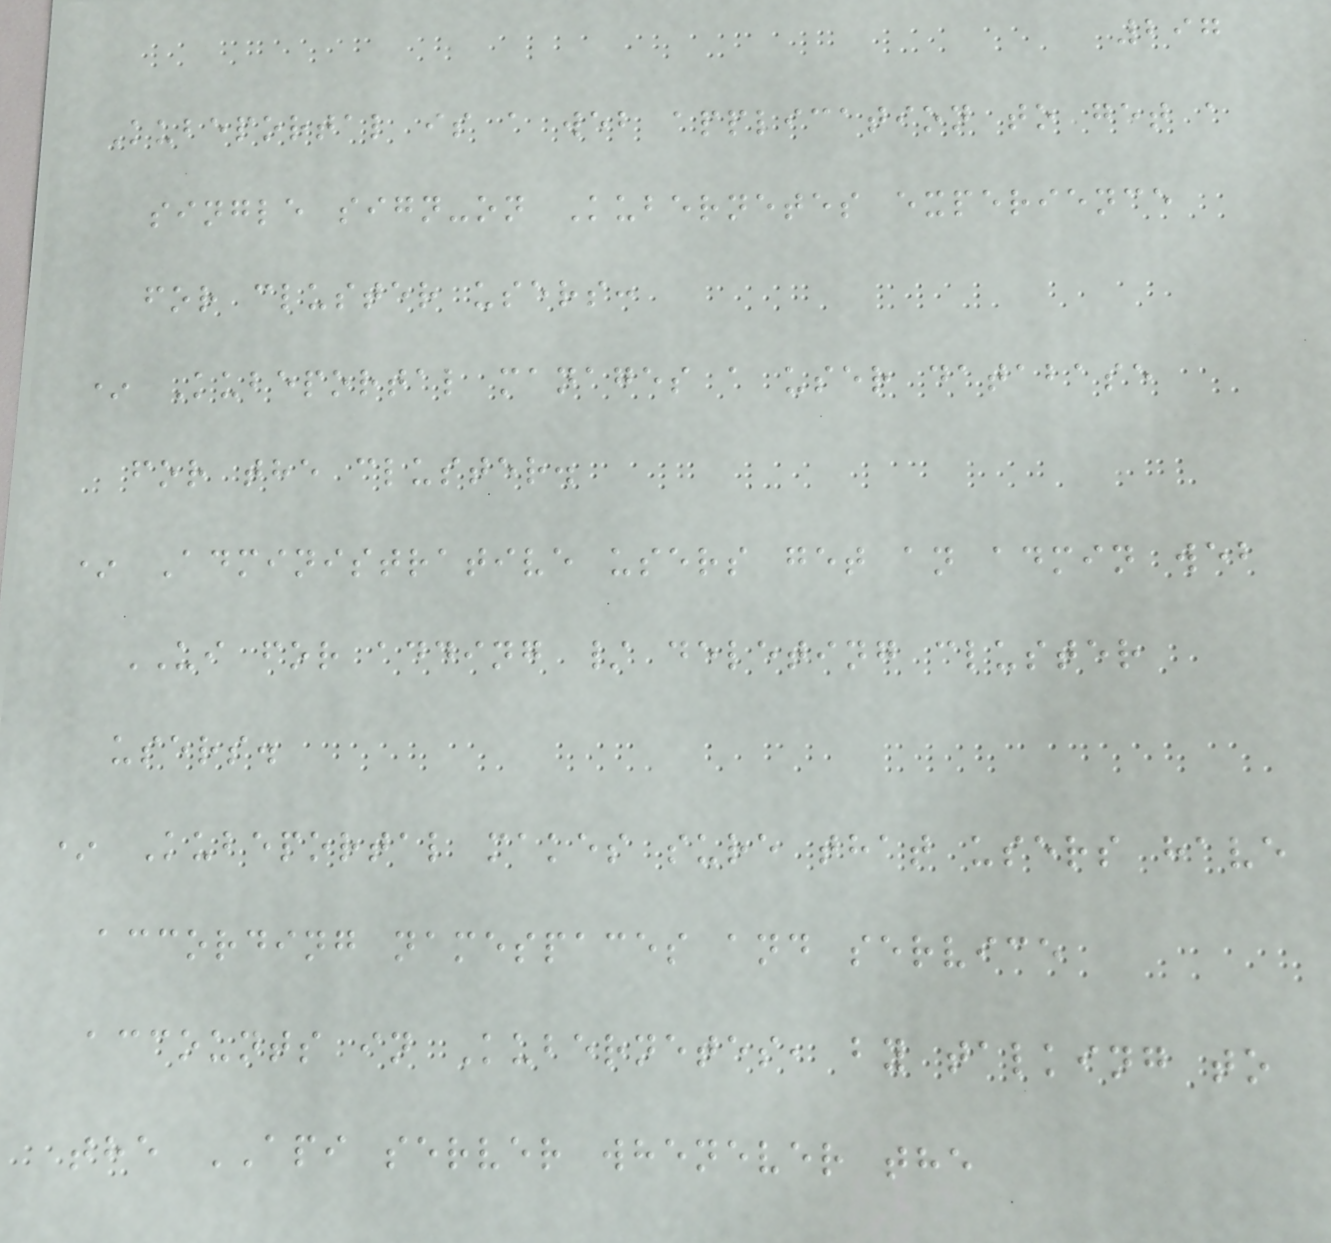297
Kubeportal is a web application to get a
single sign-on Kubernetes experience
for cluster users:
* Kubeportal manages a user database
for the cluster.
* Administrative users get an admin web
UI for adding / deleting cluster
users.
* Kubeportal makes sure that users have
according namespaces and service
accounts in Kubernetes, by talking to
the API server whenever the
